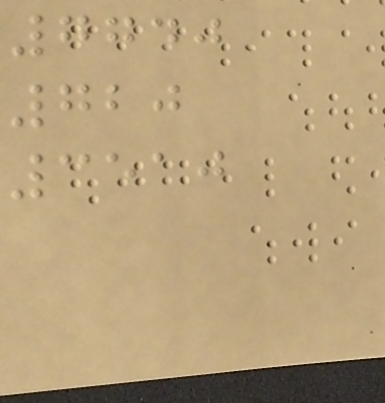7740
720
3510
